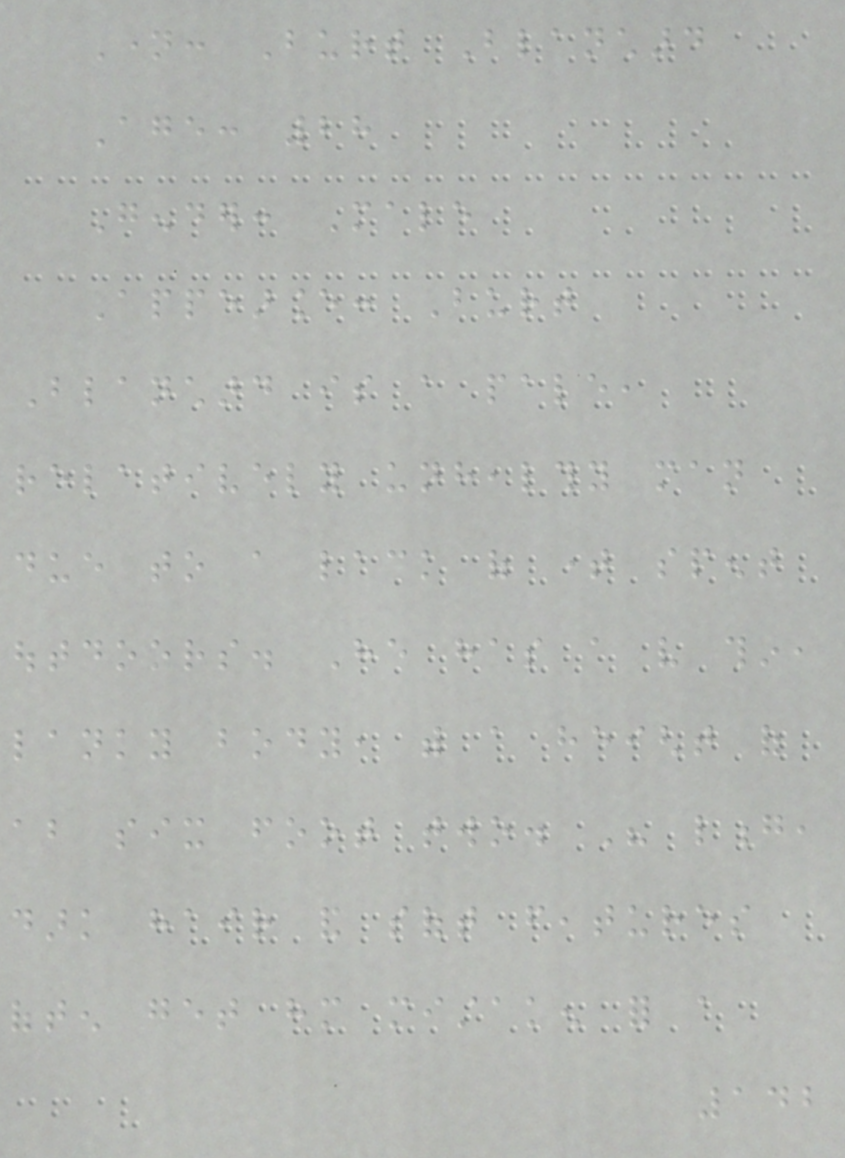Name: Burt Blanchard
Age: 28
Gender: Male
Appearance: Burt
Blanchard is a pale,
relatively unhealthy man
due to a lack of time spent
outdoors. He has a very thin,
lanky body, with a height of
about six foot two. His long,
dark hair and soft features
often get him mistaken for a
142
